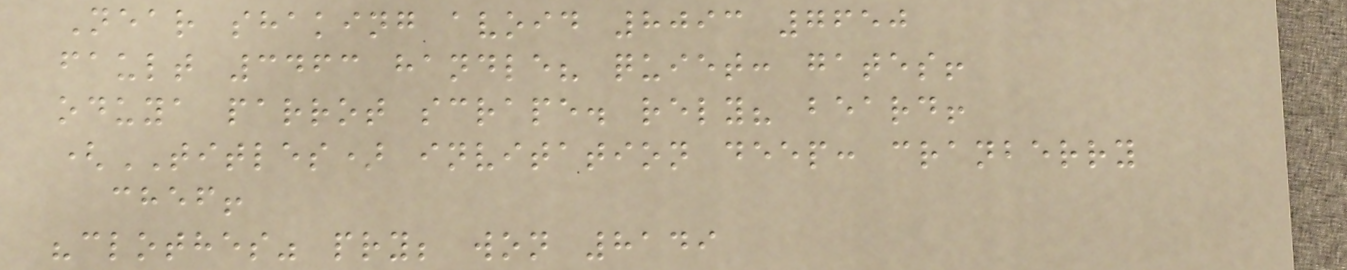Near shaking avoid 8093 7650
fault 3463 handle? quiet: gates!
oduya parrot scrape. rely? beard!
(TITLES) invitation deep: cranberry
chef!
"clothes" pry; won 8149
